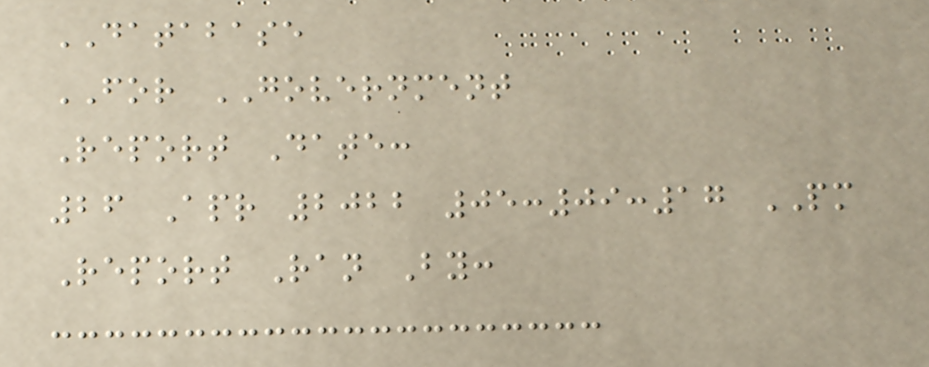DATABASE
FOR GOVERNMENT
Report Date:
26 Apr 2022 05:09:17 PM
Report Ran By:
